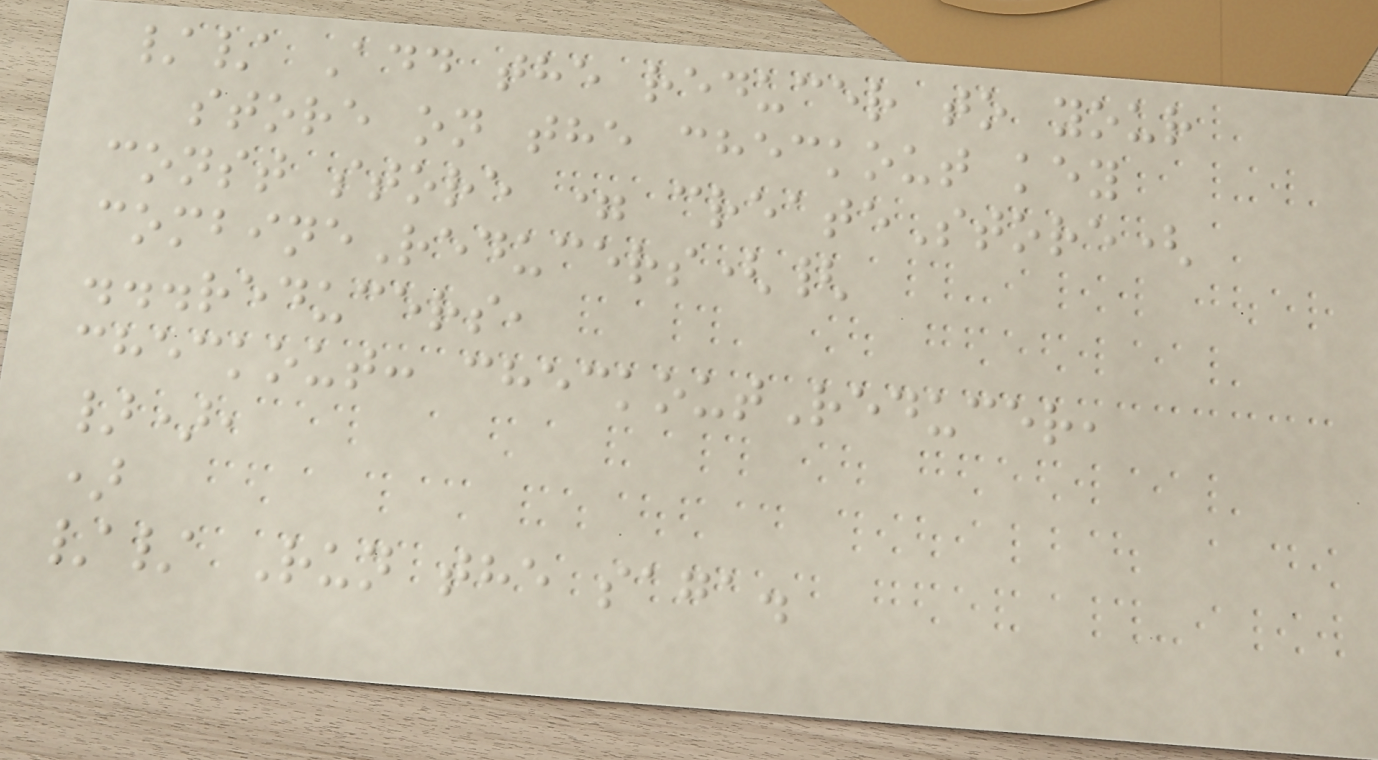// Add the reducer to your
store on the checkout key
const store = createStore(
combineReducers({
...reducers,
checkout: checkoutReducer,
}),
)
// Run the saga.
